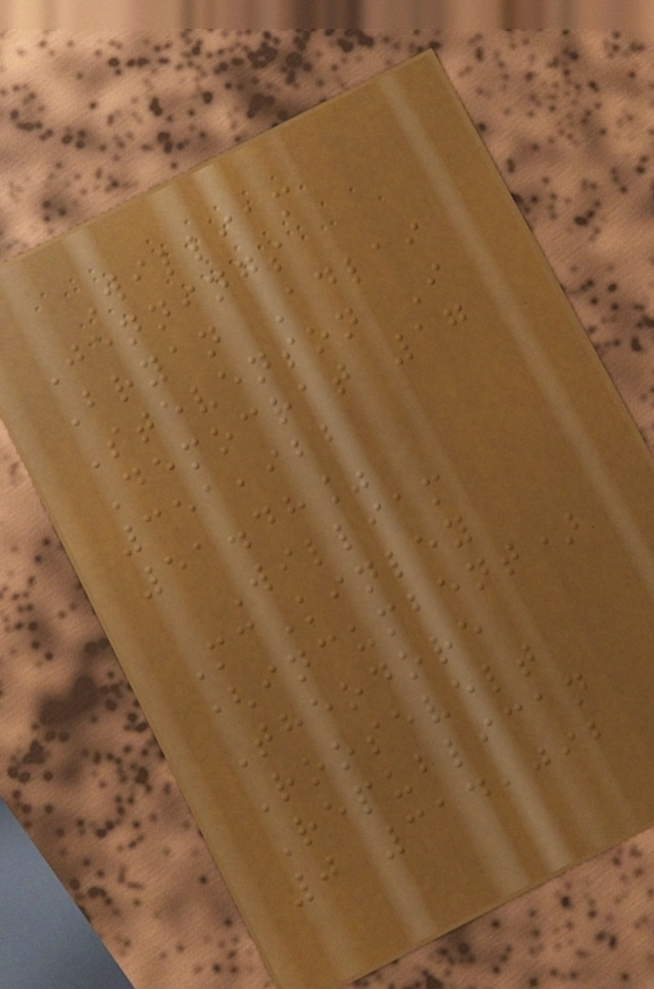William
Jennings
Bryan Adlai
Stevenson I
Democrat 17
351,922
51.48%
William
McKinley
(incumbent)
Theodore
Roosevelt
Republican
0 314,092
